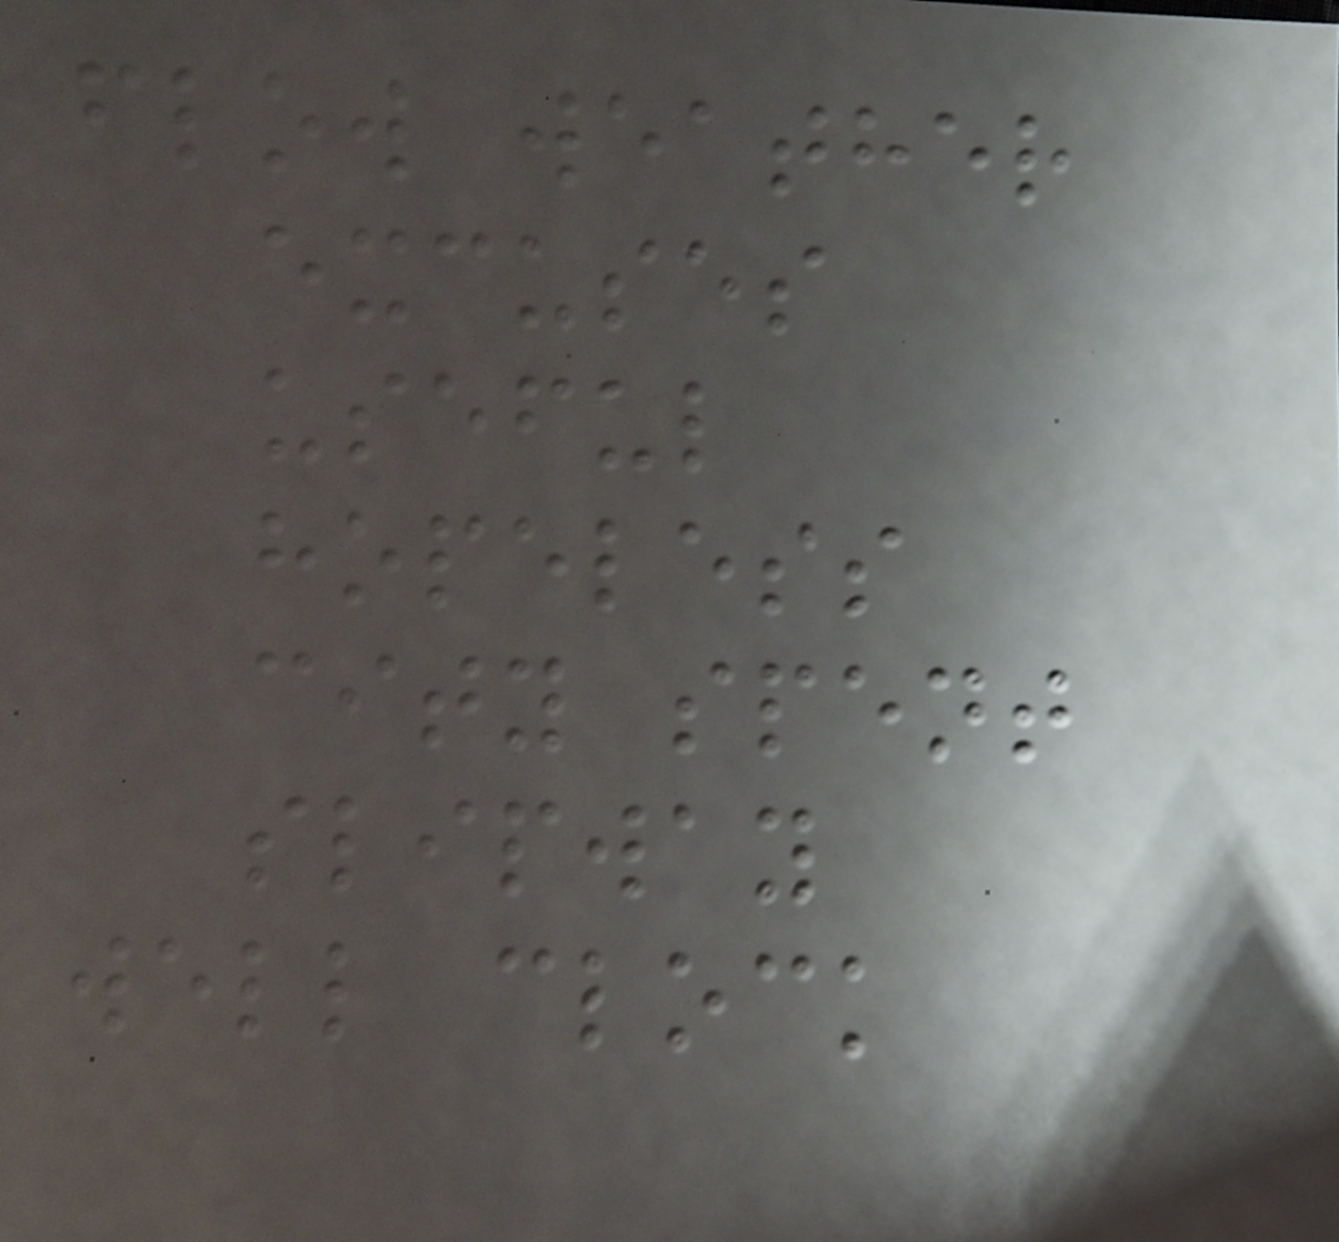flow weather
excuses
useful
hopeless
city spent
slipway
well clock
